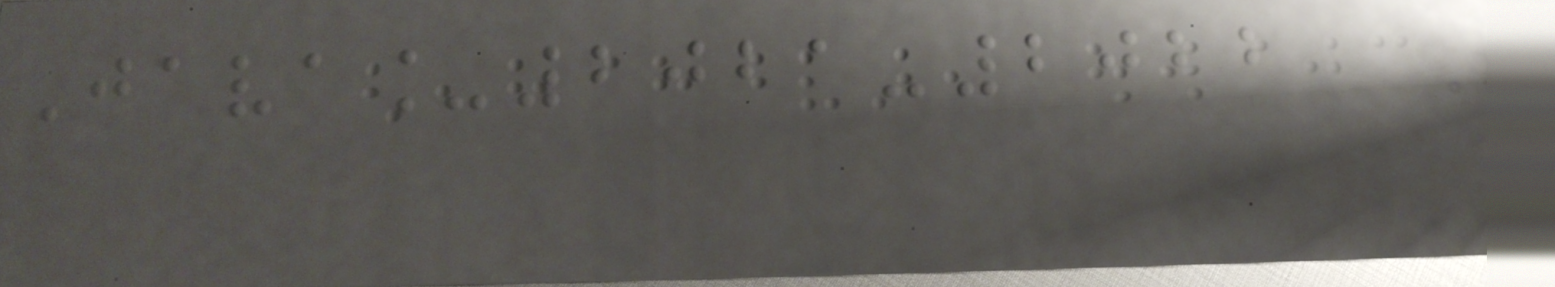Java_2021-2022
